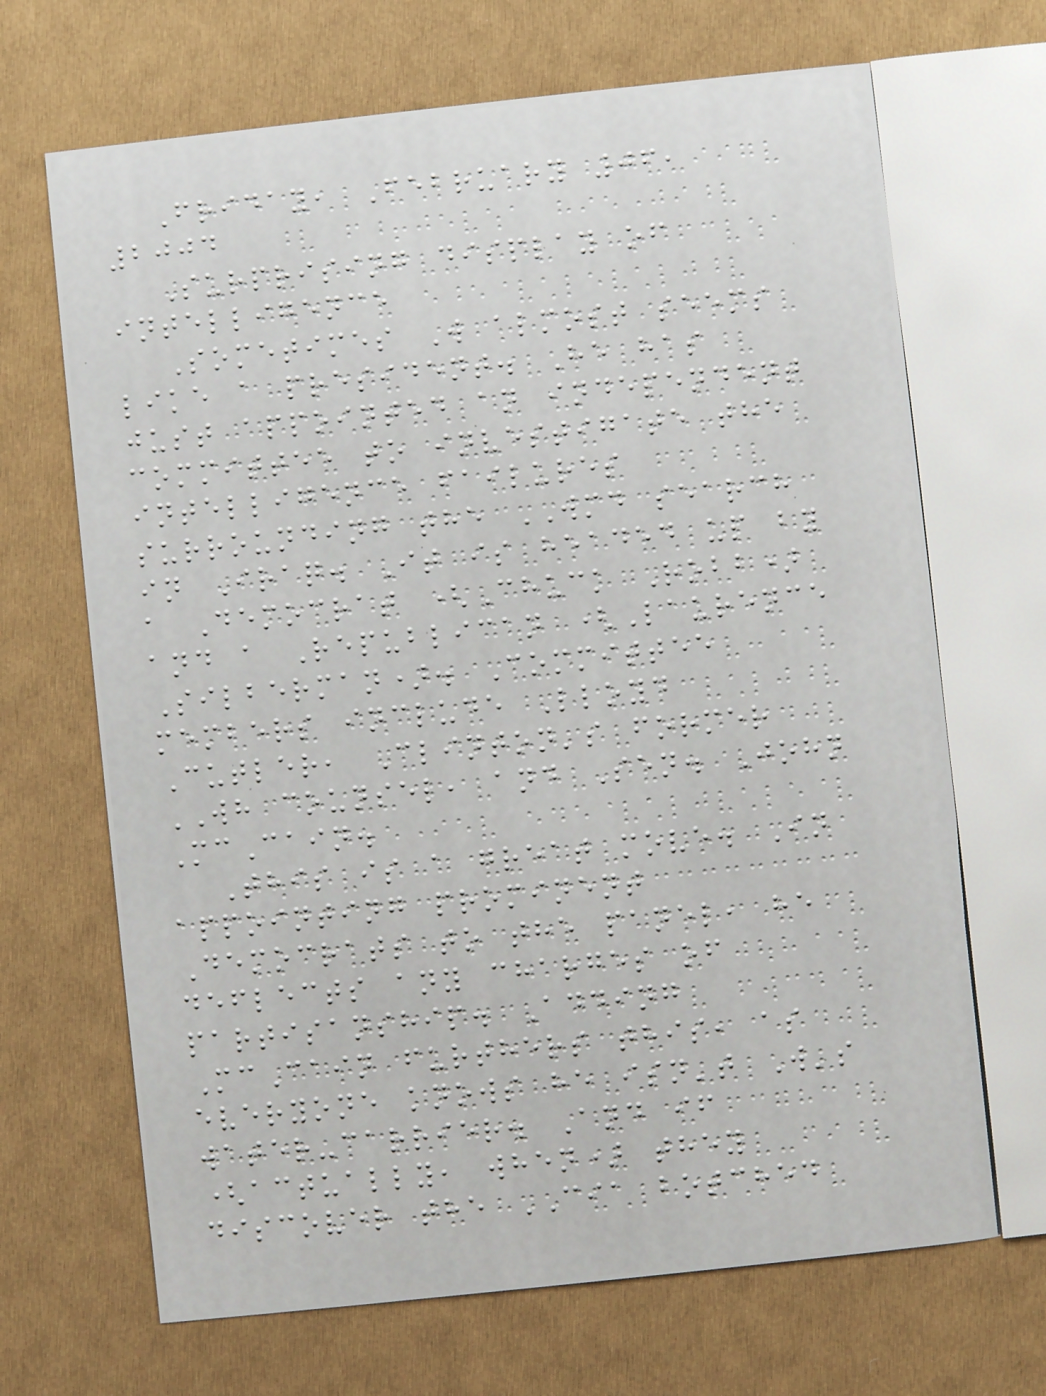Friday, February 06,
2004
Surprising display of
intelligence
Sometimes W almost seems
like a president. He has
just appointed an independent
committee to investigate the
intelligence failures
surrounding the WMD search
in Iraq. It is headed up by
a Democrat (Chuck Robb)
and a Republican (Laurence
Silberman). Committee
members include Lloyd
Cutler, Clinton's former
WH counsel, and Sen. John
McCain.
This is a great move. In
appointing prominent
Democrats to the panel, he
deflects any charges of
partisanship. Adding
McCain furthers this, as
everyone knows he isn't W's
water-carrier. And if
(actually, when) they
discover the CIA botched
